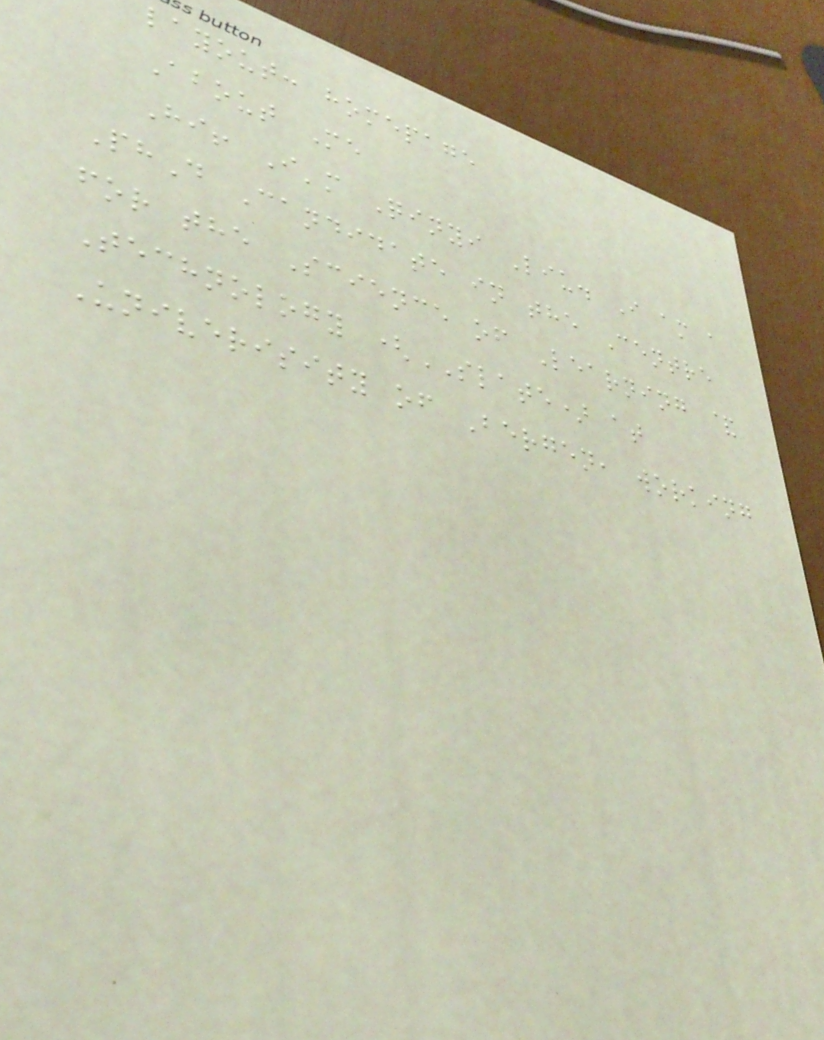layout: homepage
About Me
Hi! I'm Qinyi Liu. I am a
PhD Candidate in the Centre
for the Science of Learning &
Technology (SLATE) at
Univerisity of Bergen, working
